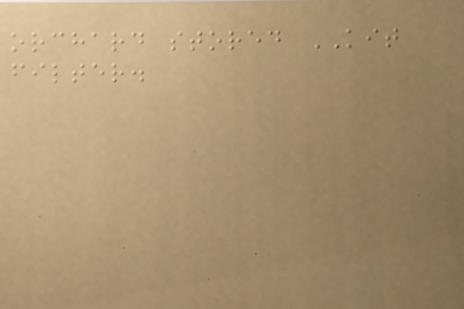orchard stored KIT
filter.
